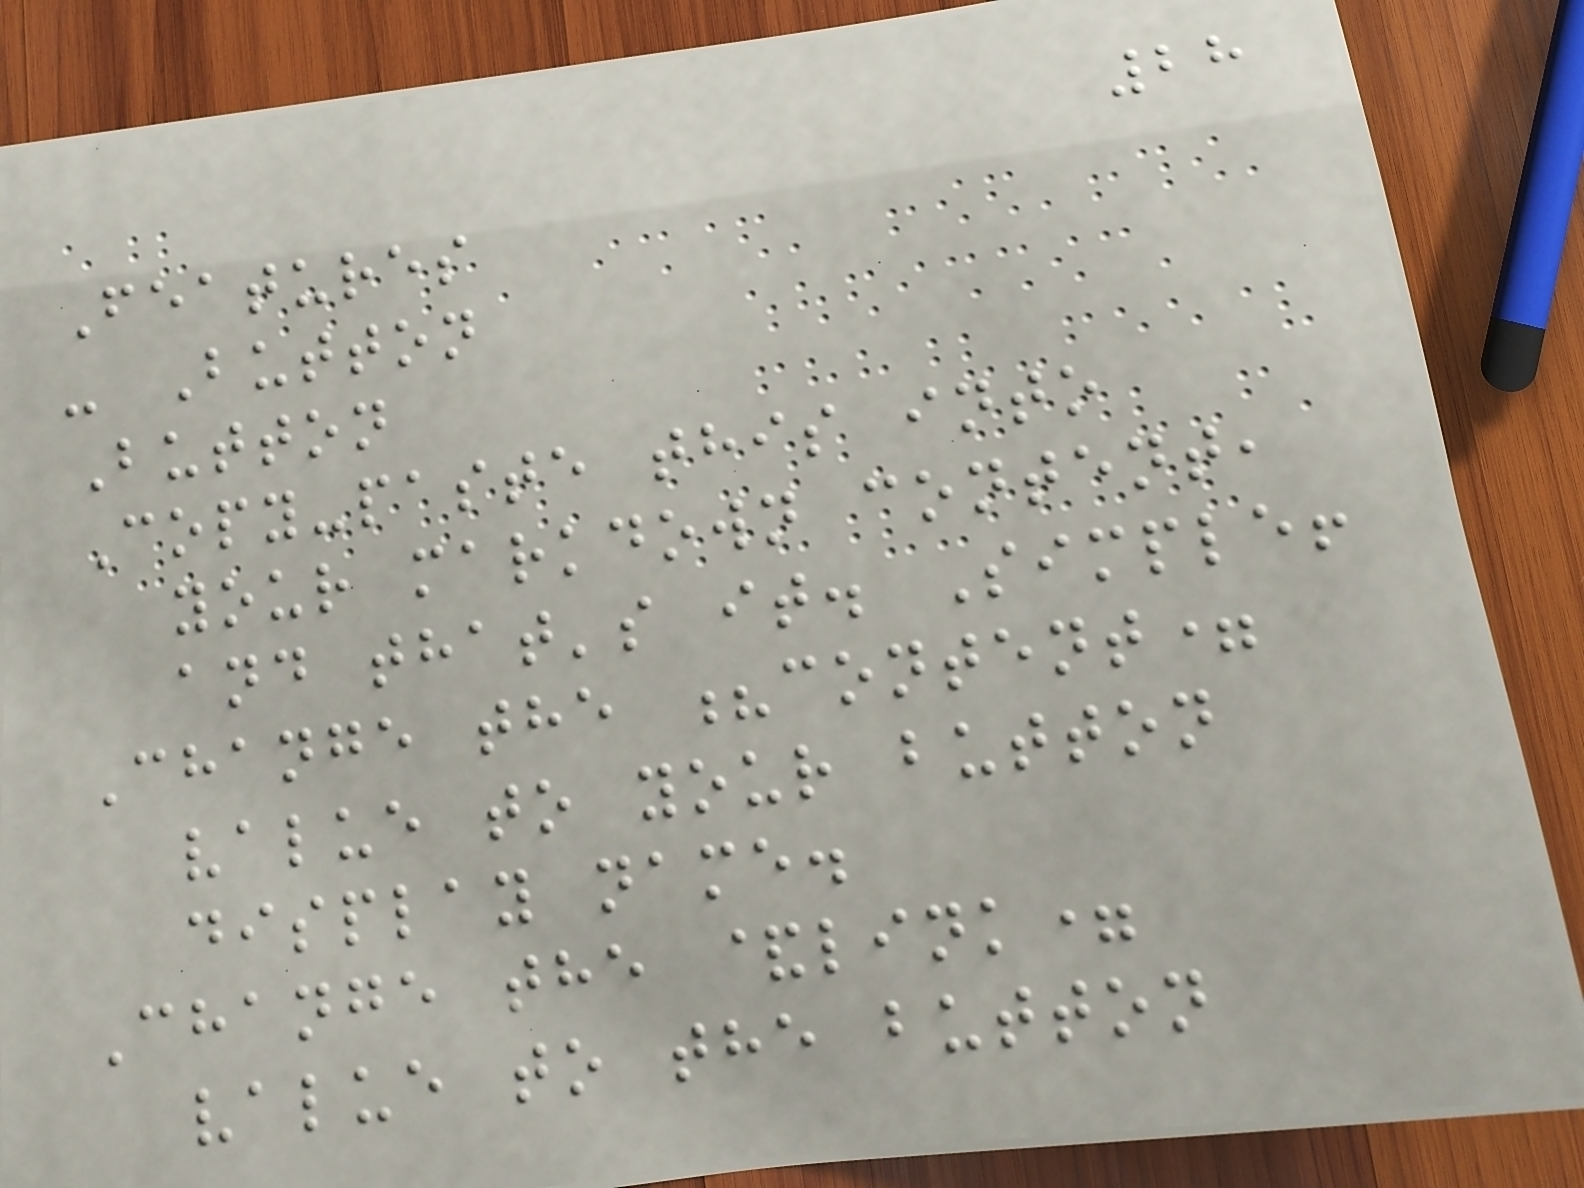28
Features
- Button
Button
Copy-paste this into
your markdown content,
and that's it. Simple!
Change the ?content=
value to your button
display name.
Change the &link=
value to the button
